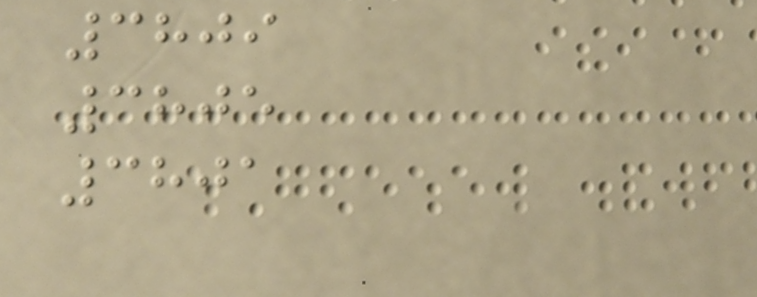3809
3805
3801
